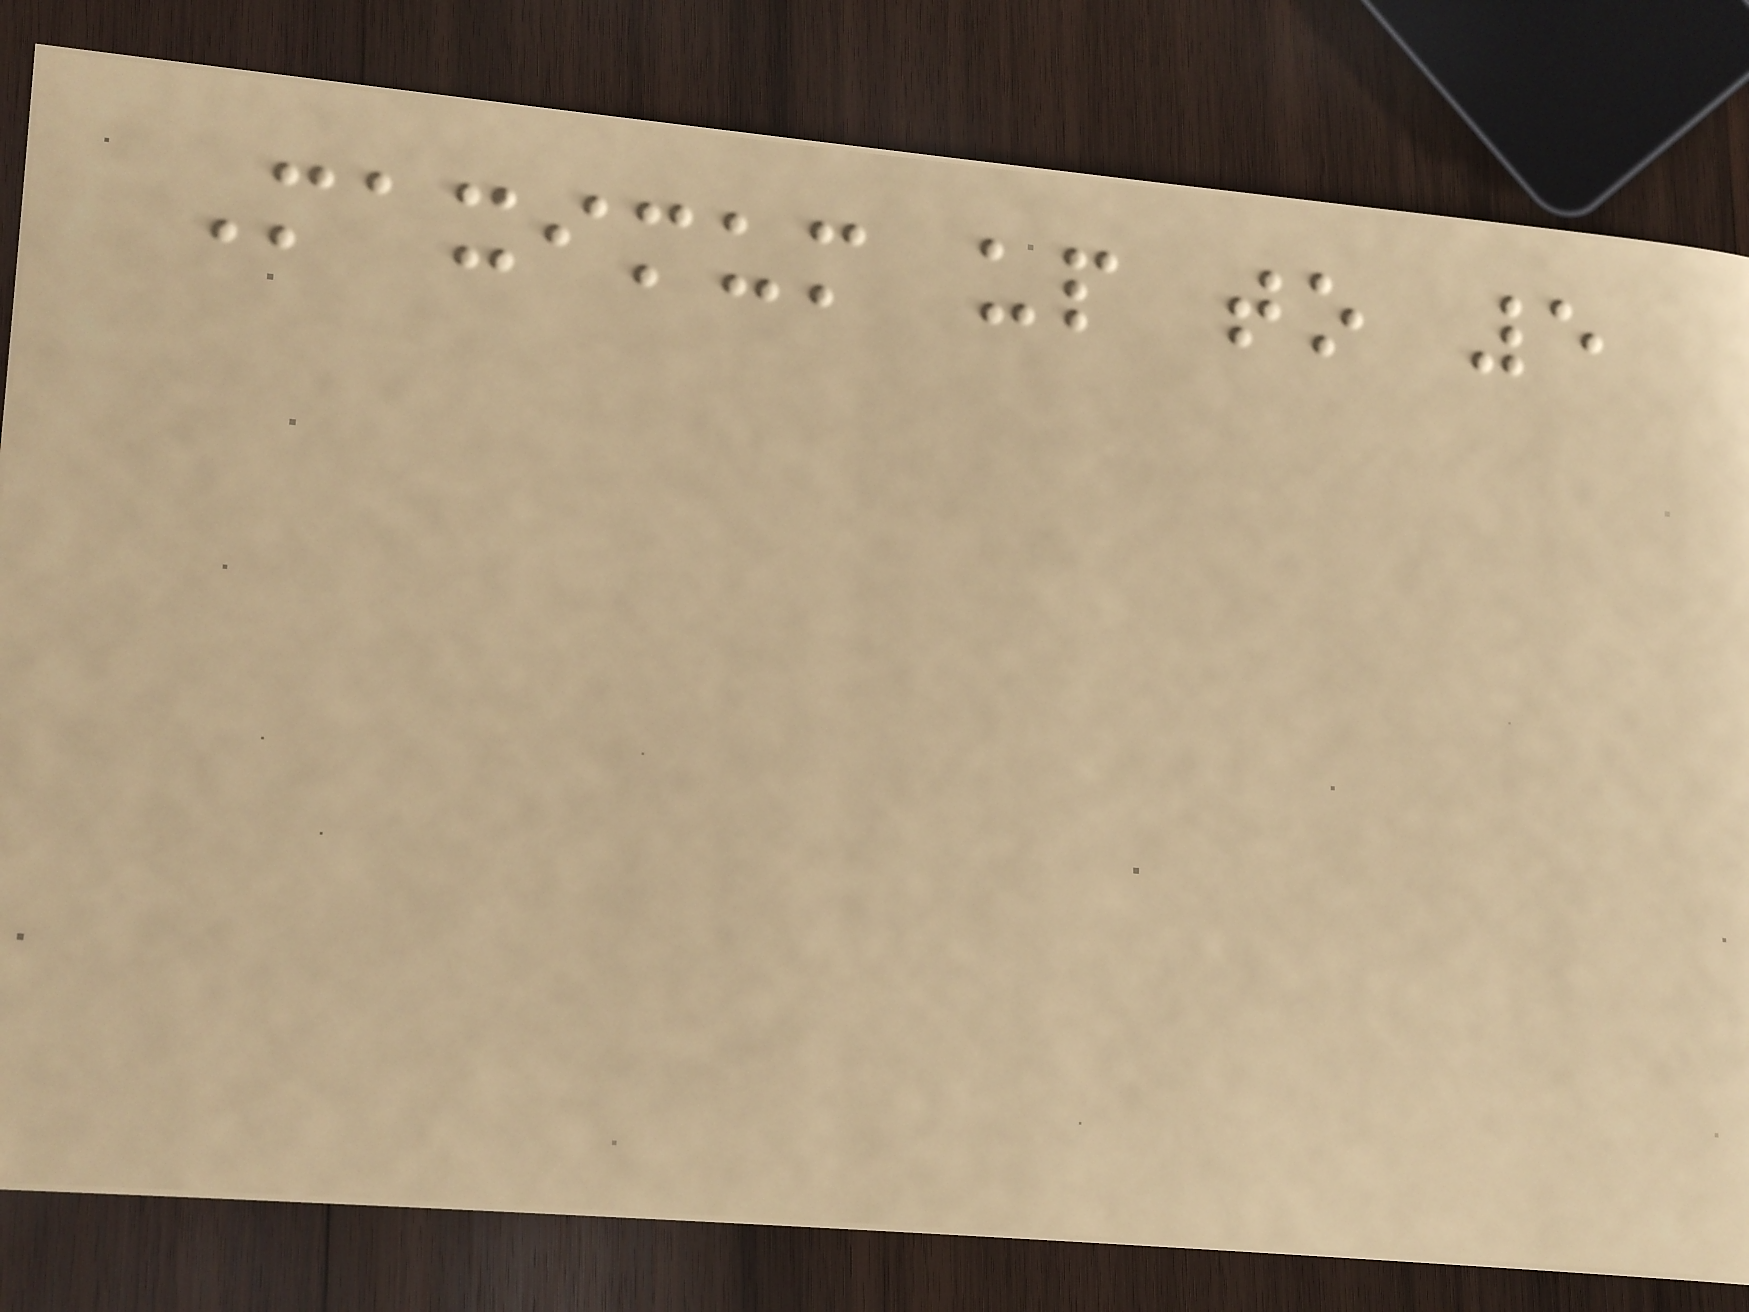Maximum up to 5
